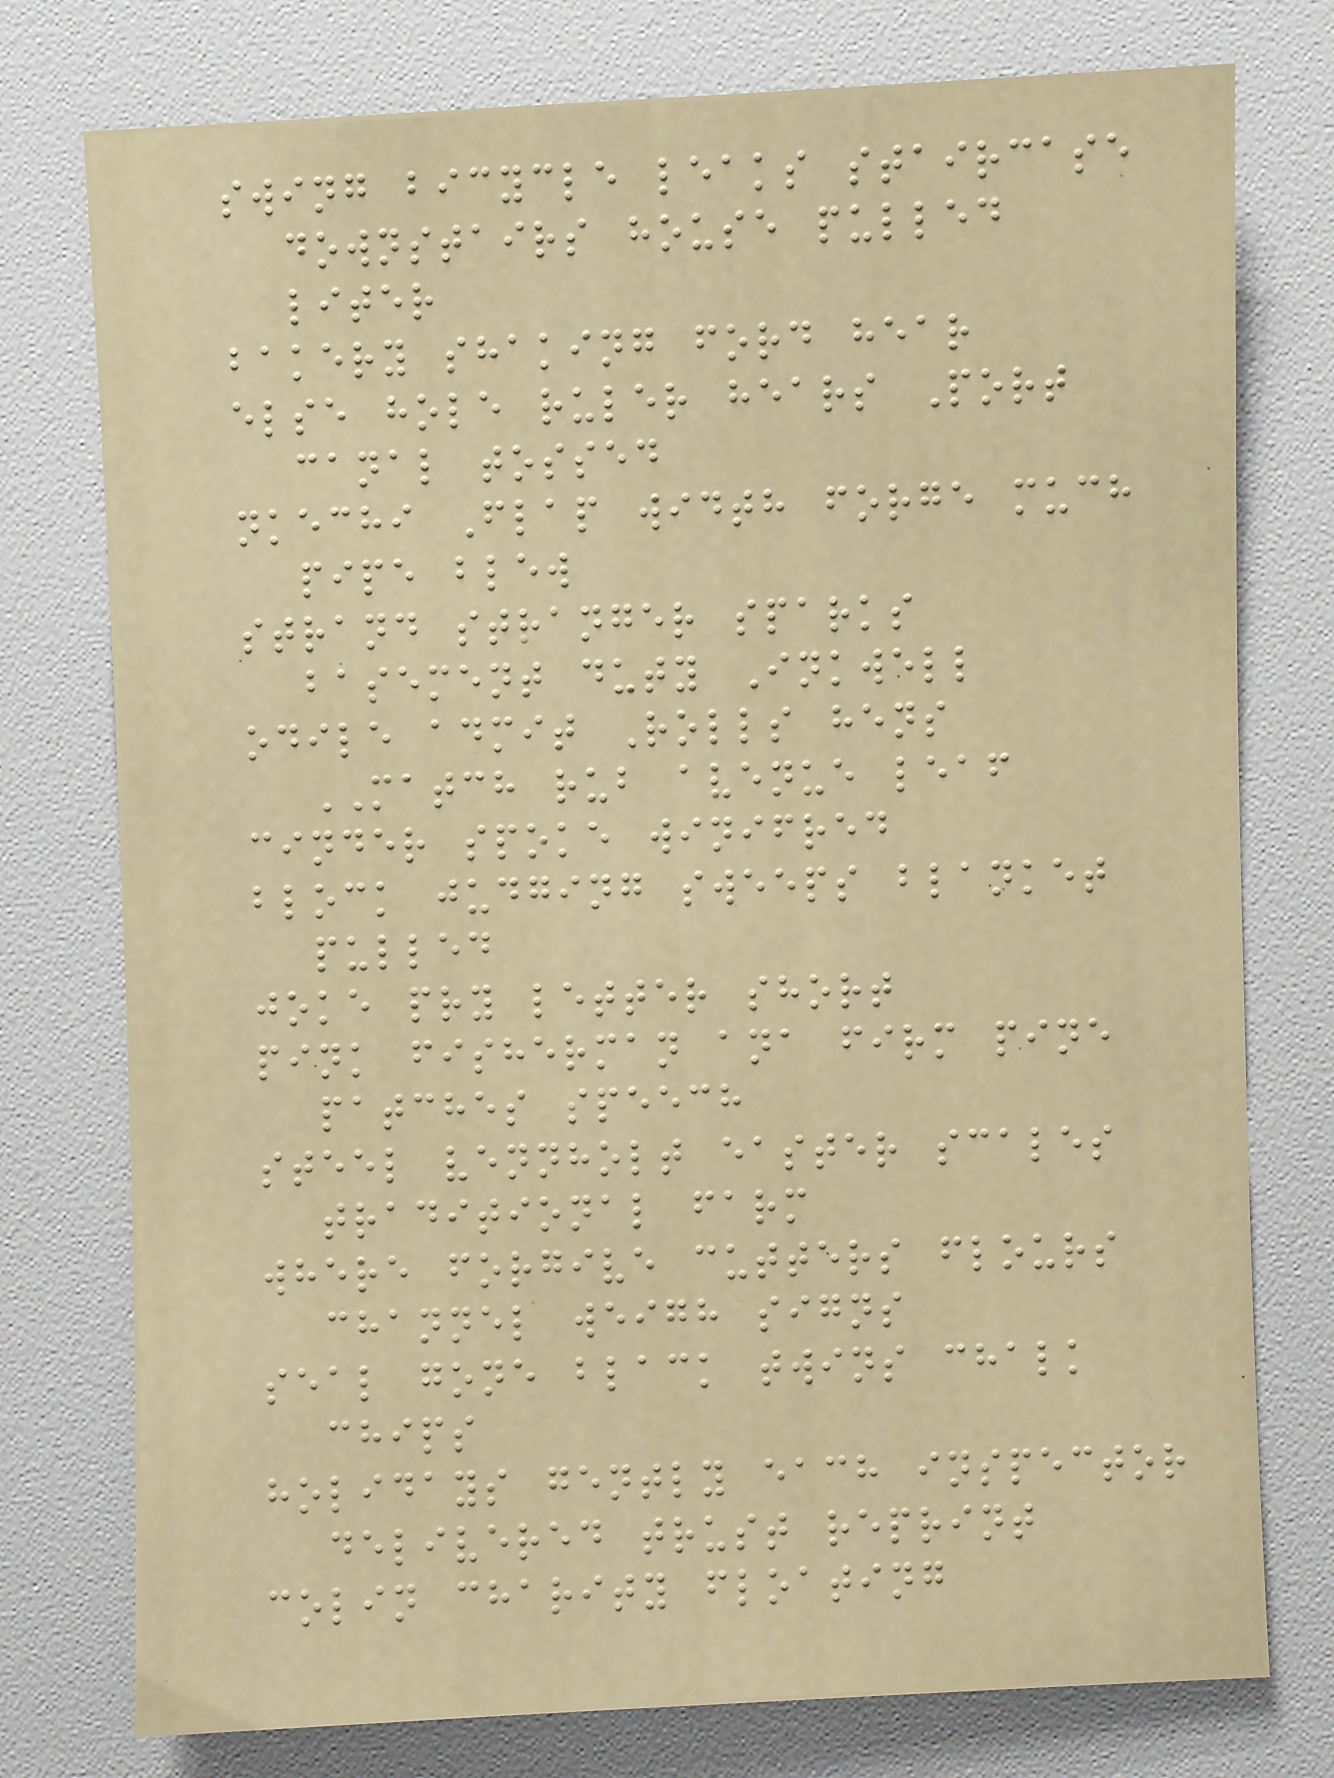swing bicycle leaks staircase
downstairs house pulled
liter
bakery shaking ford hear
else hole ruler hears Port
canal tossed
nkechi Flap width forge much
pipe blew
strand stranger sparks
basement duty Inkwell
odile admit Rolls hens
MATCH rub avenue leaf
cinder spoke winifred
block judging sweeps blanket
pulled
joke pry letter short
pink fisherman ana firm pine
patches speech
steel vennholt easter scales
traditional farm
where forgive cutters flours
channel weigh signs
seal gone black twins chalk
chips
holidays gently each inspector
delivered trust reprint
colin charity floating
